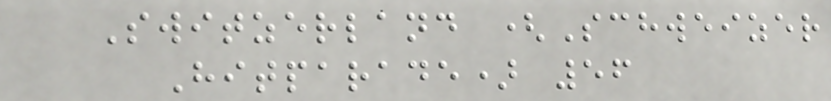Switzerland (Schweizer
Hitparade) 56
